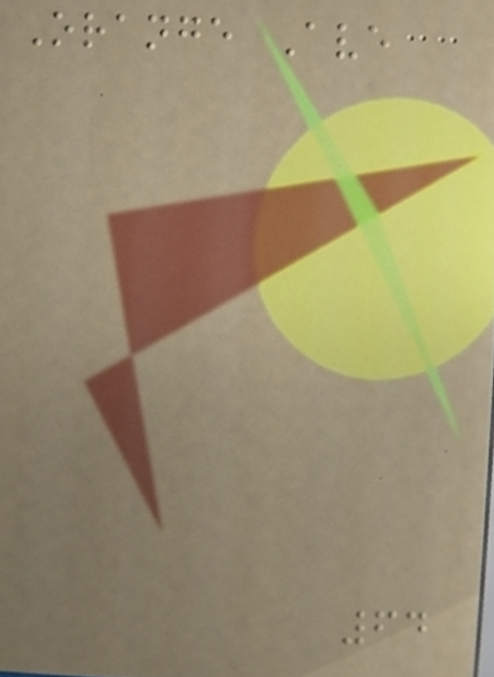Orange Ave
64
